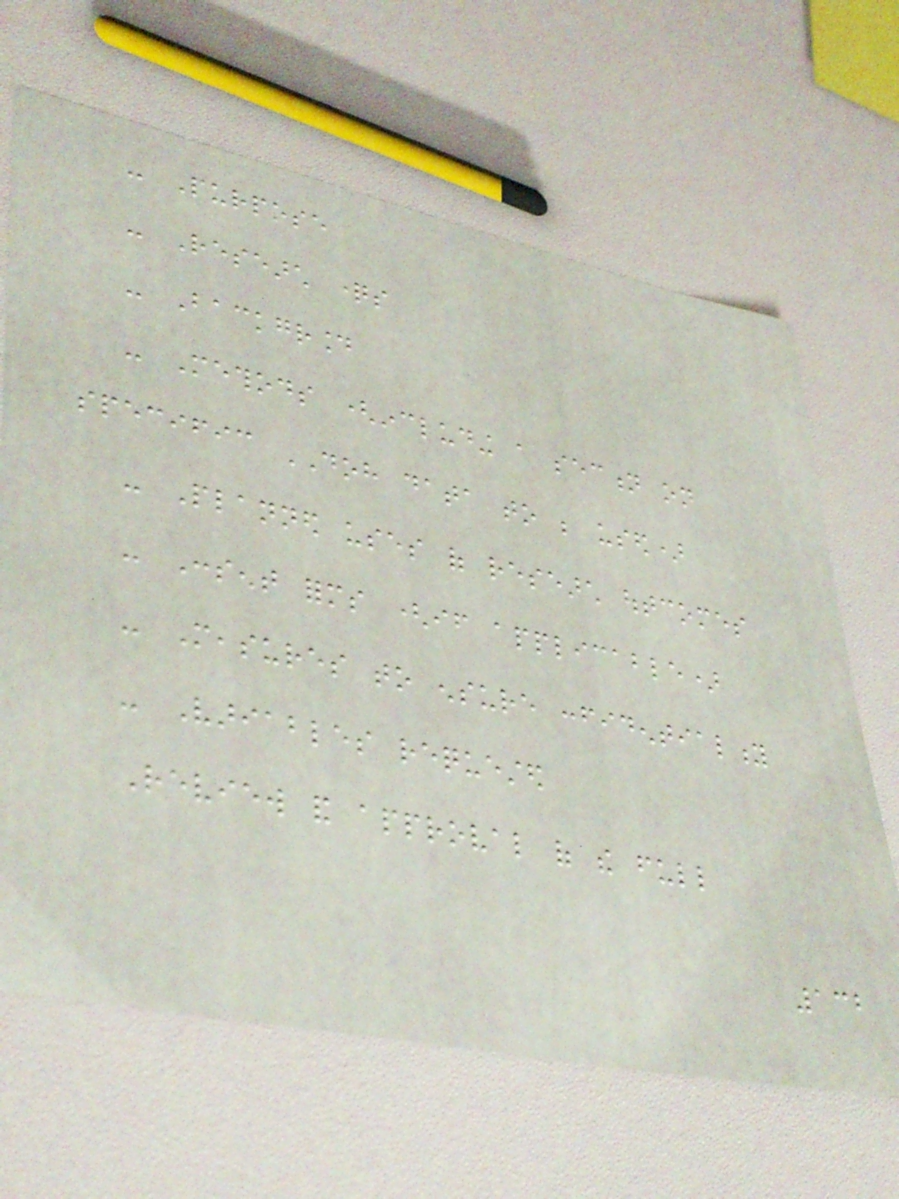- Purpose
- Research questions
- Background
- Methods (including a section on
specific DOH data to be used)
- Planned uses of research outcomes
- Consent forms (if applicable)
- Measures to ensure confidentiality
- Variables requested
Review and approval of the full
132
